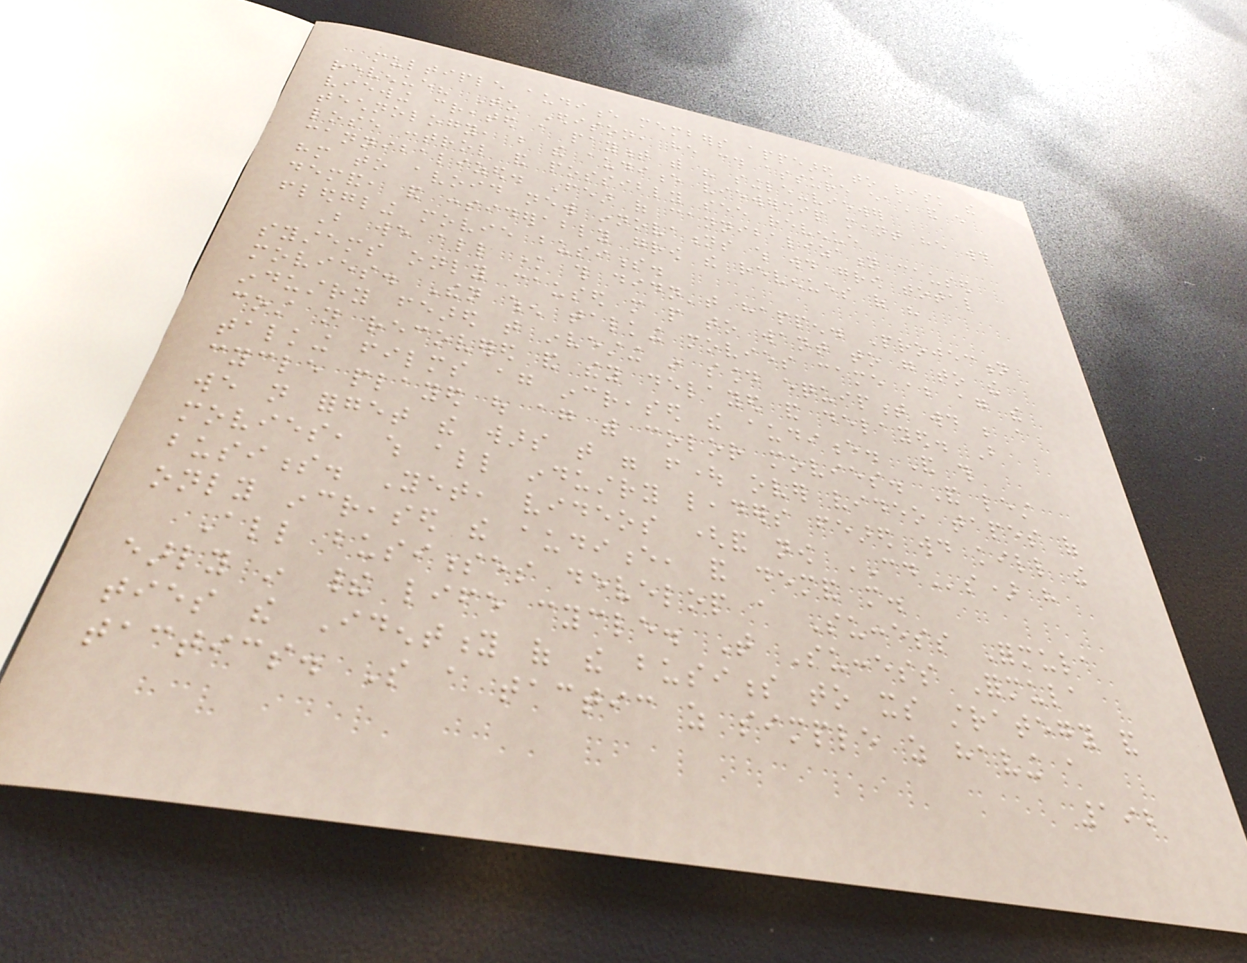multiple audience members appeared to risk the
revenue? To Edison, he could assure each and every
viewing created a payment with his single-viewer
technology, but the audience viewership meant he would
lose control and possibly see revenue
cannibalized. Fear of cannibalization caused
him to avoid new innovations which would grow total
demand, and considerably grow the revenues of his
fledgling movie business.
But we all know this didn't happen. Projection
systems only caused more people to want to go to the
movies. Then when talking movies came about again the
industry feared that investing in sound equipment would be a
cost not recovered and they delayed and delayed. But
talking films again increased the audience. And this
cycle played out again with color movies. And lest
we not forget the wars that were fought over video tapes of
movies, which all industry leaders feared would kill the
business. Yet, videos (and now CDs) have
only increased the audience, and demand more.
All businesses develop a Success Formula
early in their life cycle. That Success Formula
ties the Identity of the business to its strategy and
tactics. So a tactic as simple as having a
192
